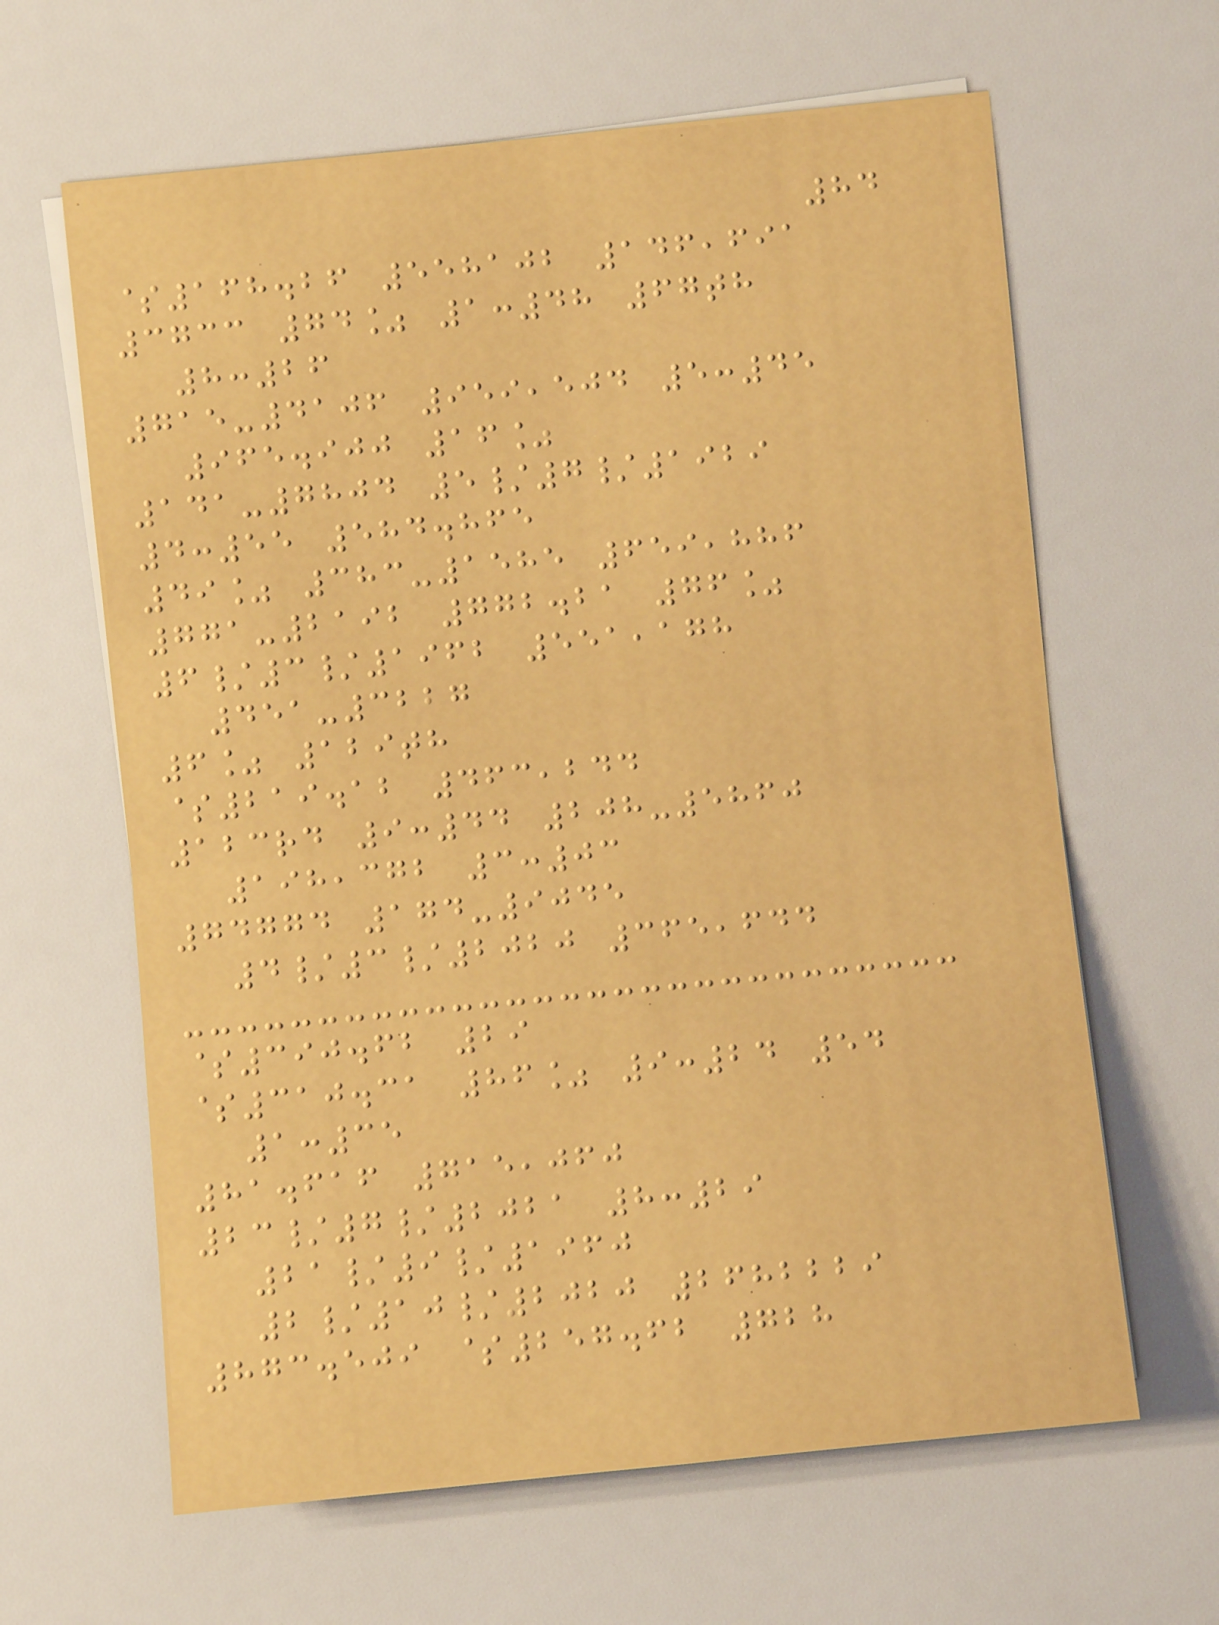84
$168.26 558102 146,691
3733 74% 1:48 67th
8:26
715-4106 959,504 5:45
965.900 16%
141-7804 5/7/1929
4:55 584.865
49% 383-1585 659,886
771-2192 772.21 76%
6/3/1962 551,178
451-3227
6% 129th
$219.12 463,244
123rd 9:44 208-5860
198,372 3:03
74774 174-9045
4/3/2020 365,644
$390.62 29
$310.31 86% 9:24 54
1:35
81.616 715,060
23/7/2021 8:29
21/9/1960
2/10/2020 2682229
873.509 $257.62 728
